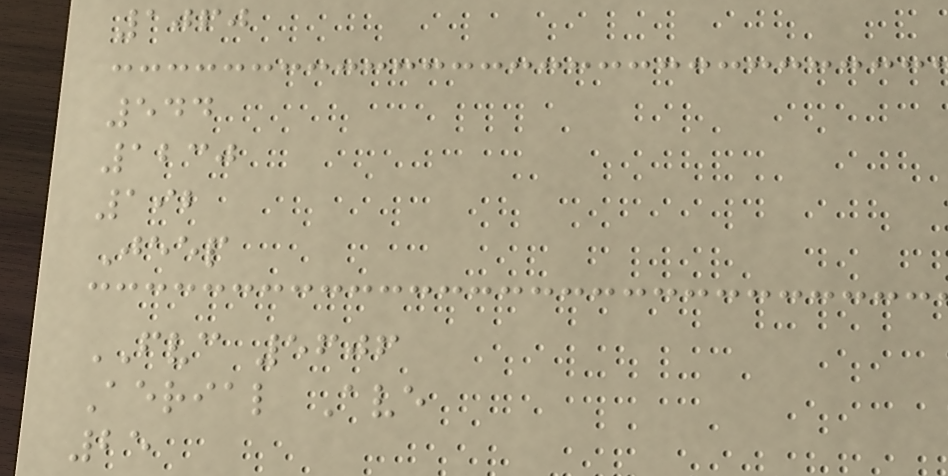1060
544
1230
192
Jeep
FVC 5606
Aerial Ave
25
